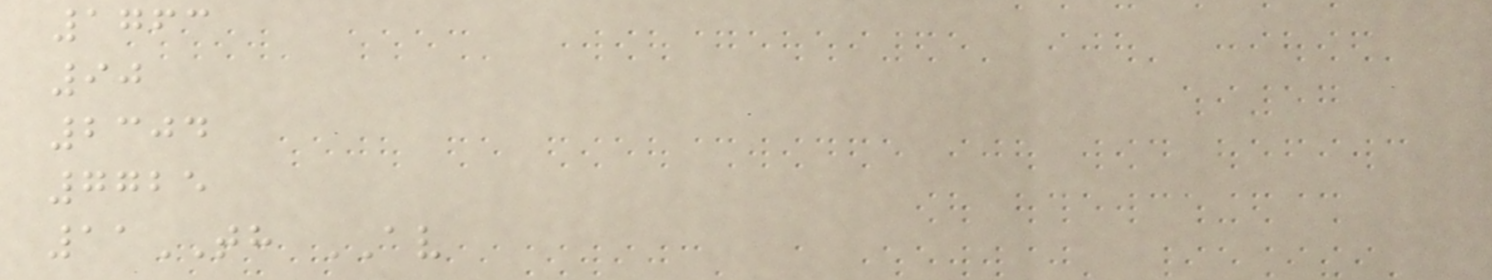1763
90
2304
7725
11TH AV
